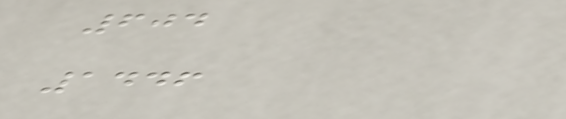604
1446
